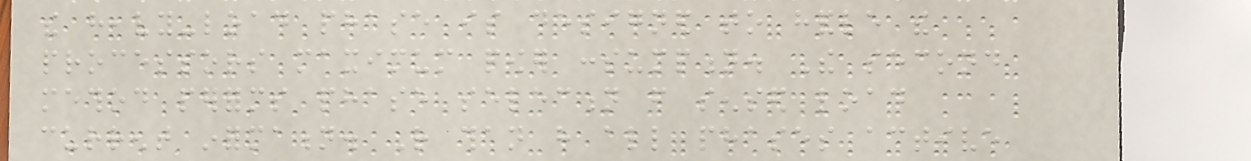the heavy-load phase is designed to handle the
processors maximum power consumption. The second
method performs phase selection from sensed load
current information. Rather than have all phases active
